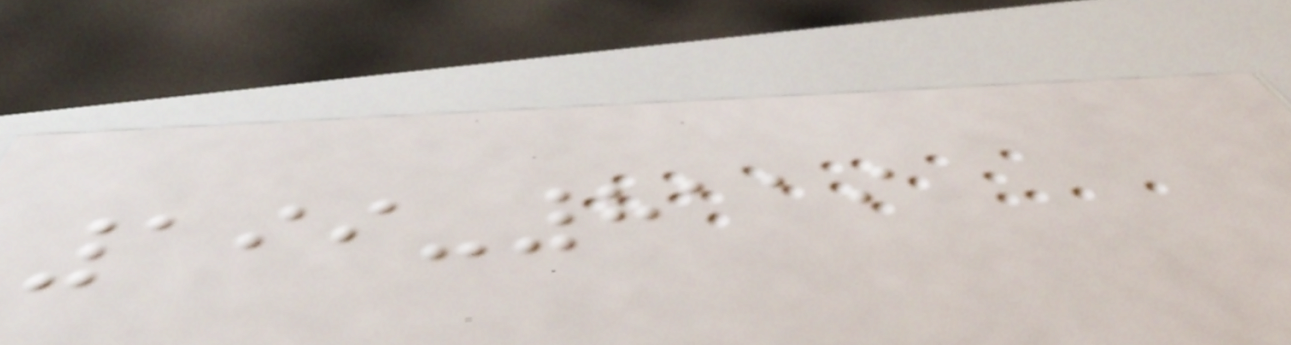199-8119
